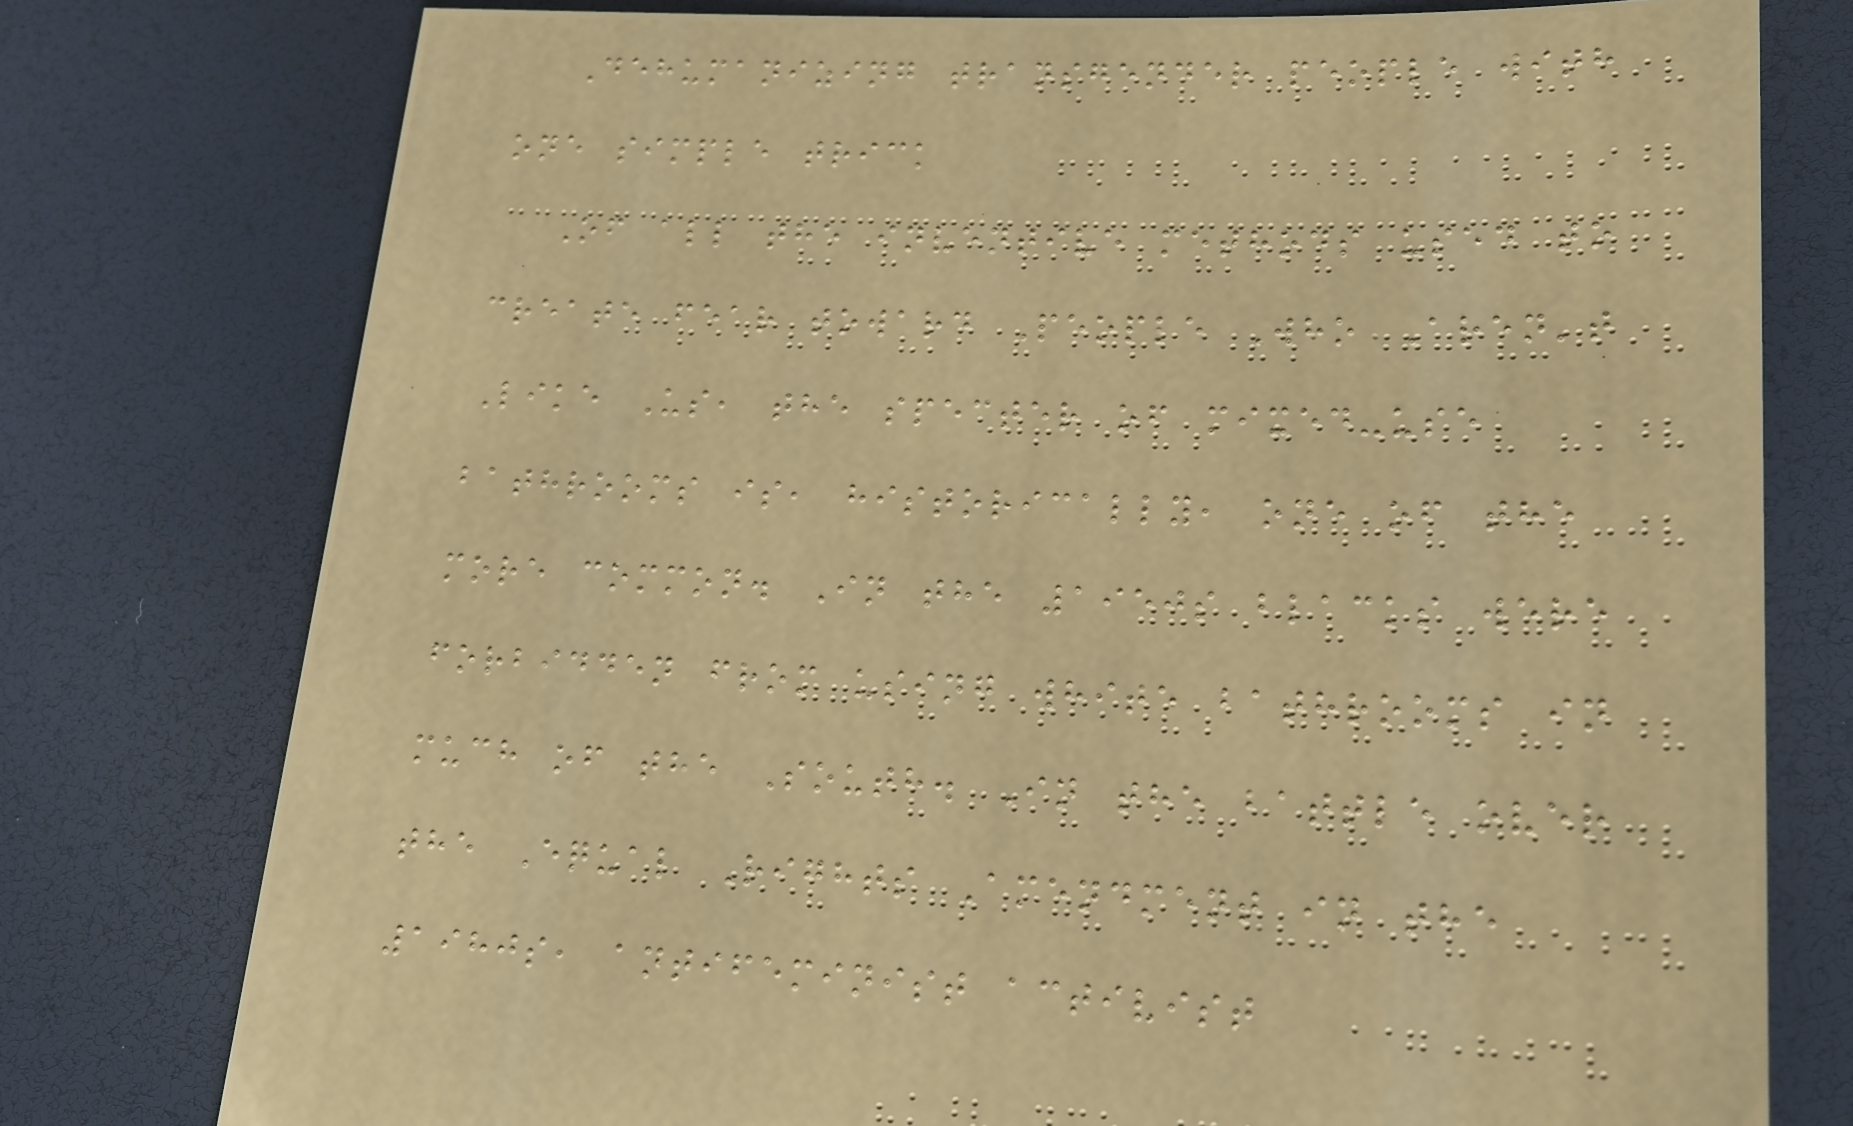Dehumanizing transgender people with
one simple trick
Of all the inventive methods used to
create fear toward People Who Aren't
Like Us, the specter of mixed-use
bathrooms is, historically, one of the
more common. In the 1950s blacks were
forbidden from using white bathrooms in
much of the South. In the battle over
the Equal Rights Amendment in the
1980s, antifeminist activist
